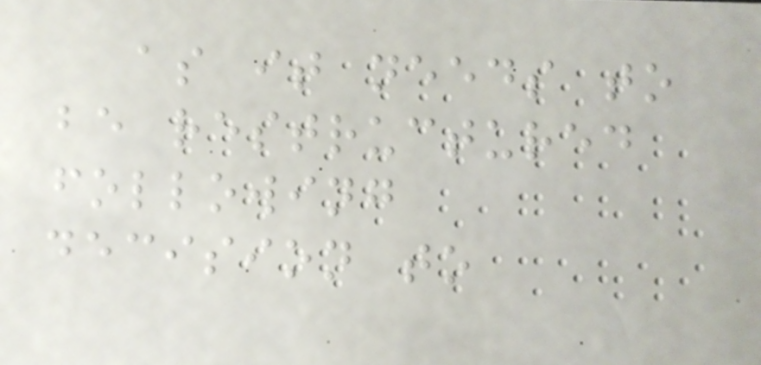as it needs to
be restructured
following
decision to
